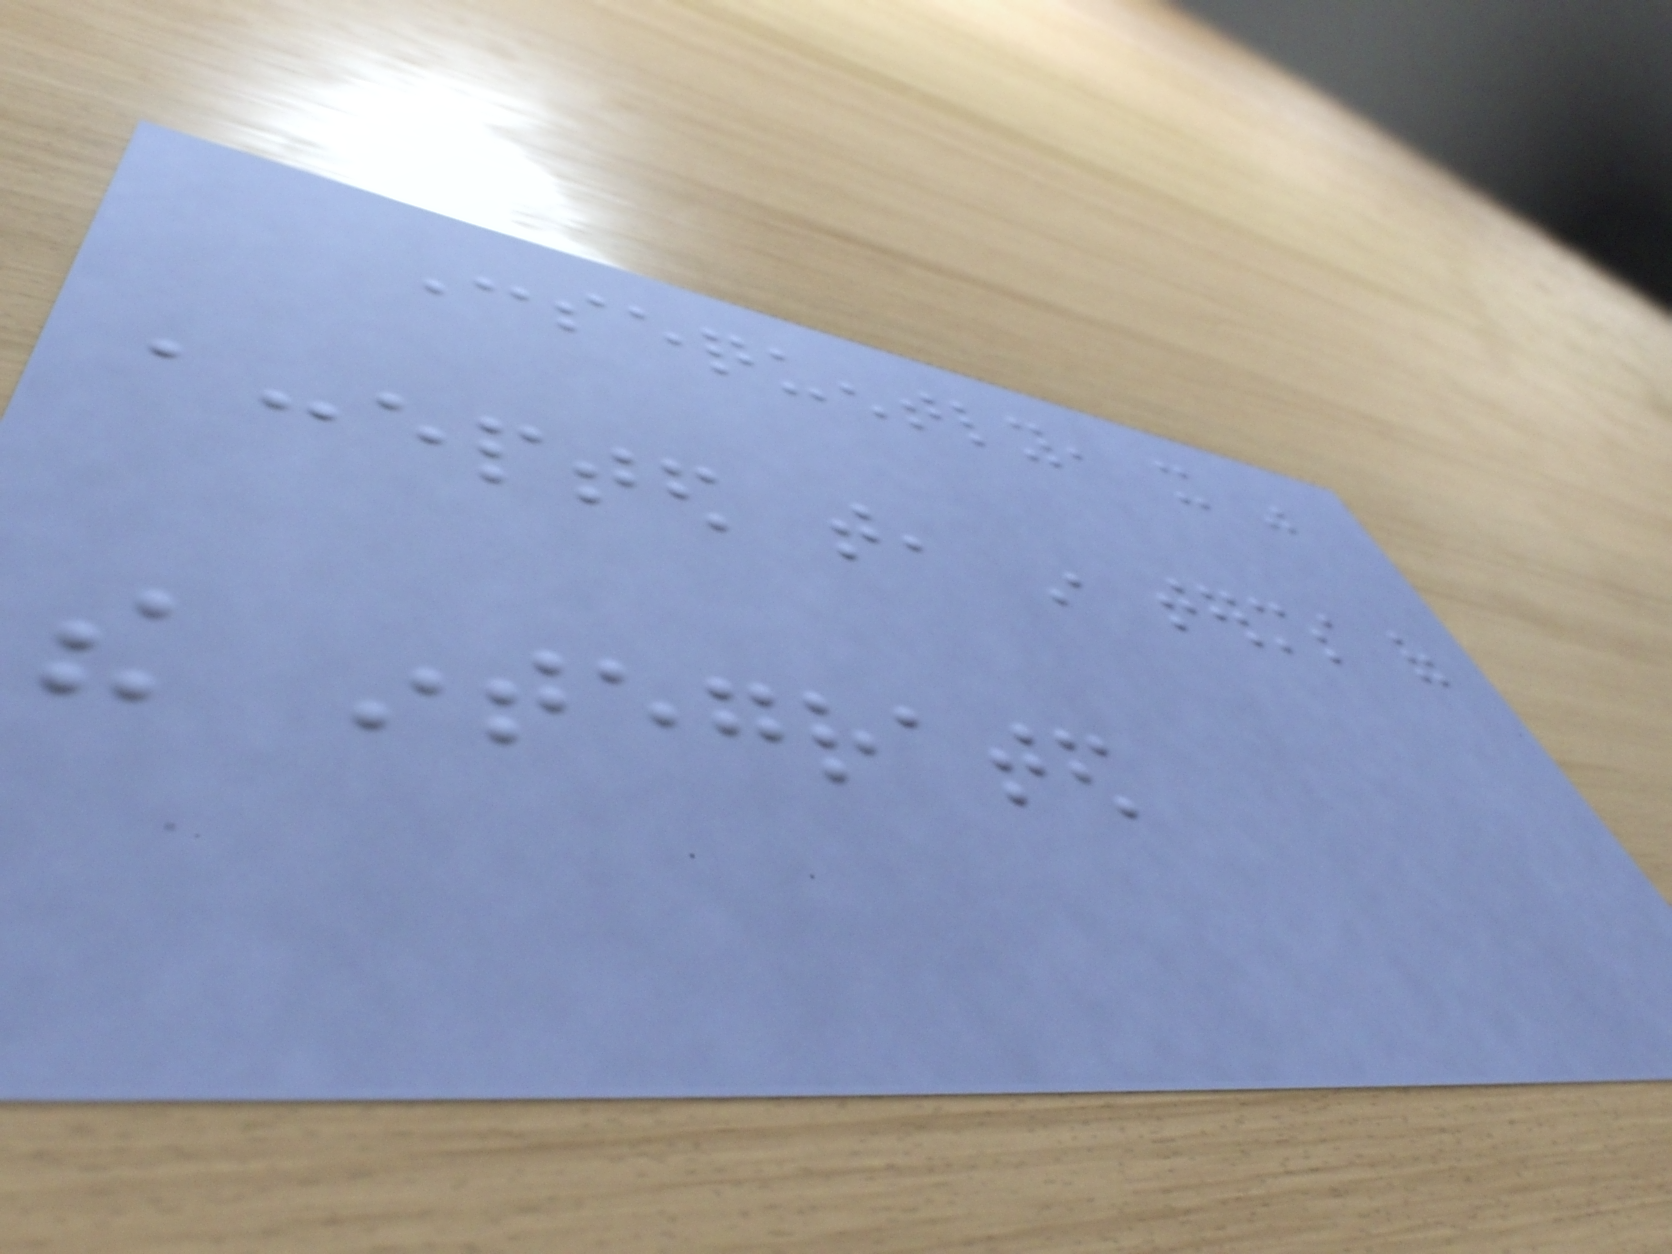Consequently, it was
accepted that, in terms of
the integrated
